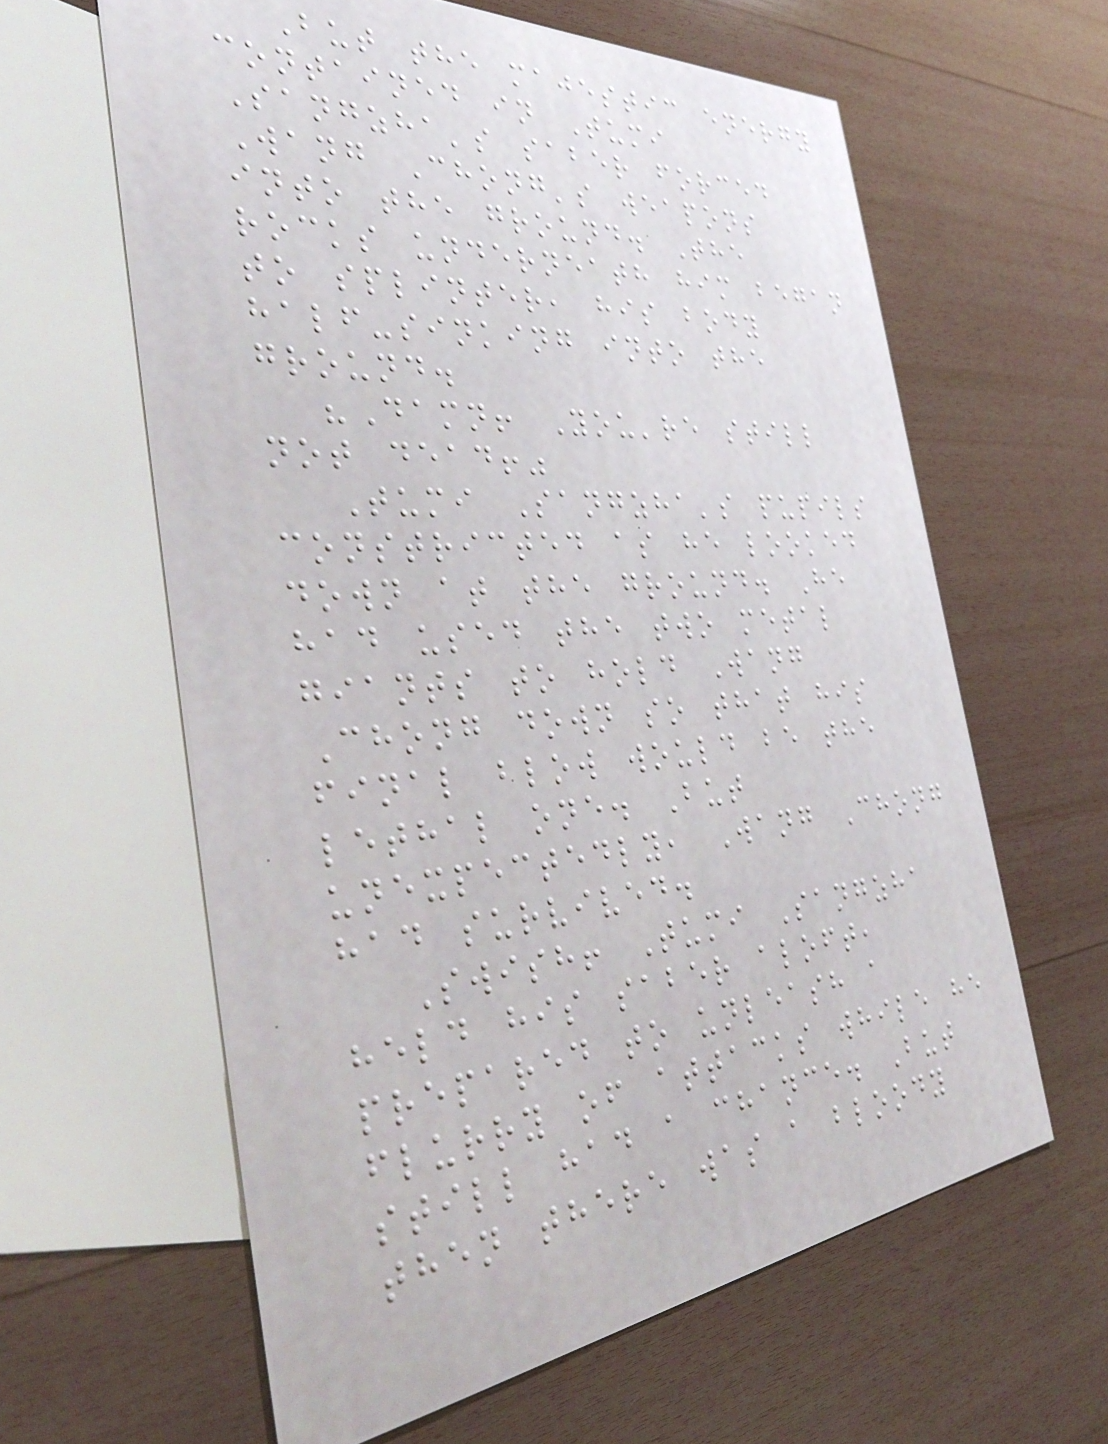But the majestic energy
contained in Tumi
Sangzha's saber forced
Wang Chong's weapons
into the ground. The
rocks underneath him began
to splinter, his body
half-sinking into the
ground.
"Damn! You're still
not dead!"
Tumi Sangzha's pupils
constricted as he looked
down at the ground. He
had used the two metal
giants to hold Wang
Chong down so that his
final blow would be the
lethal one. But
unexpectedly, Wang Chong
had survived.
Swish! Tumi Sangzha
held his saber aloft,
prepared to unleash a
flurry of attacks while he
still had a chance. But
then there was a bloody
